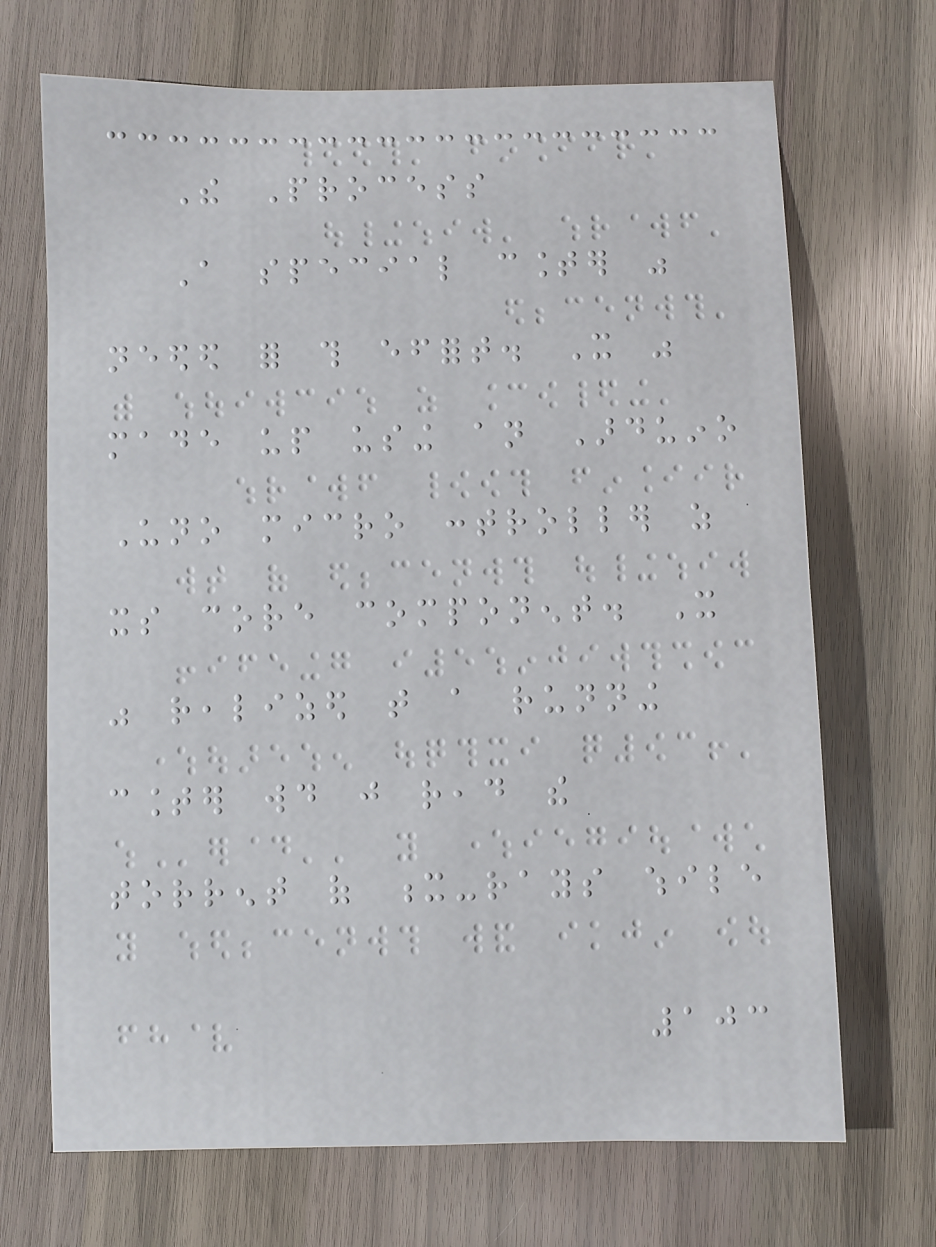The Process
A special counter was
needed for this effort. It was
made up using an Arduino
Uno micro controller as
its core component. It
was realized that a running
counter would just read the
torrent of x-rays while
103
